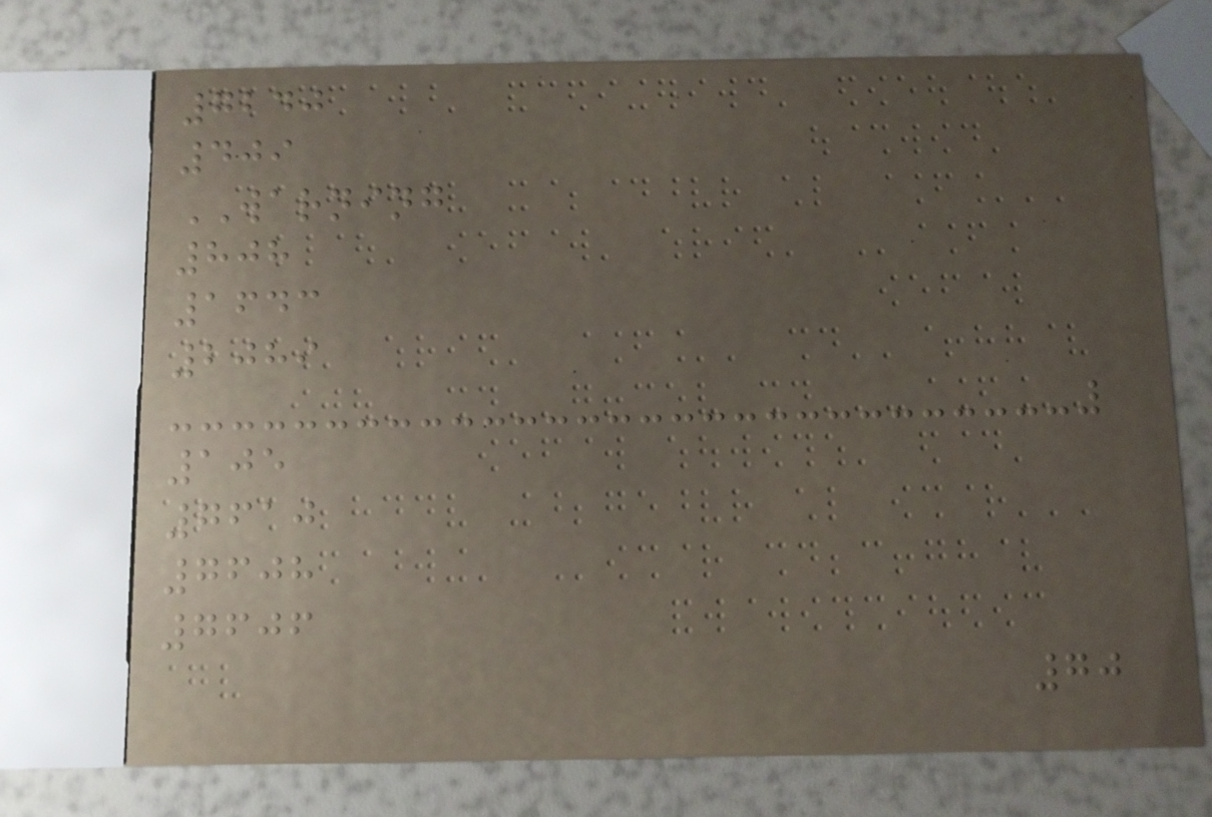7240
409
WARNING
808
1643
2089
105
7610
7608
7606
70
